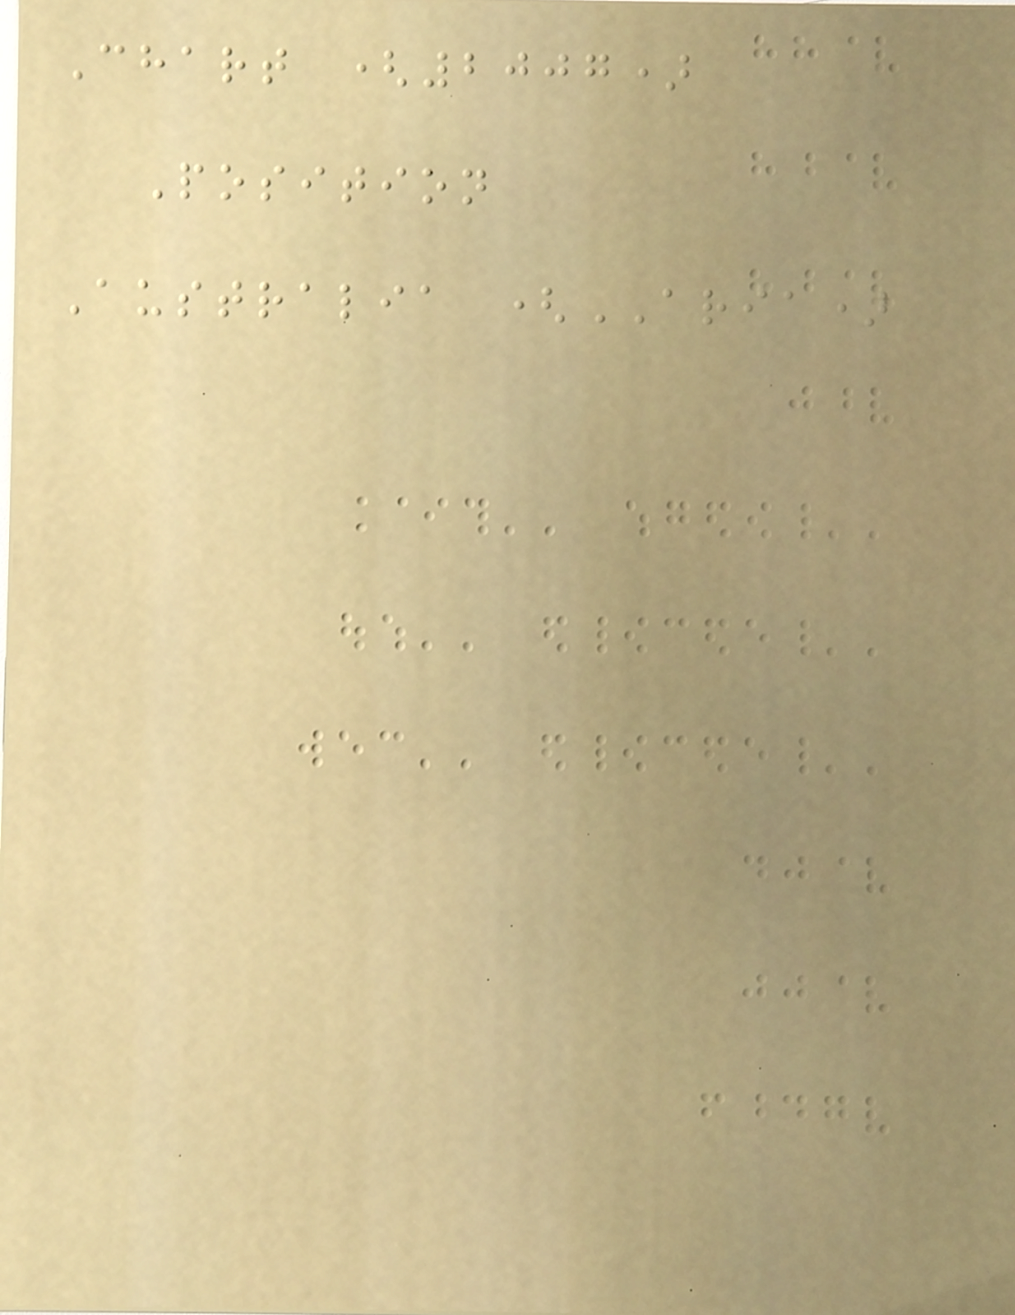Chart (2007)
Position
Australia (ARIA)
